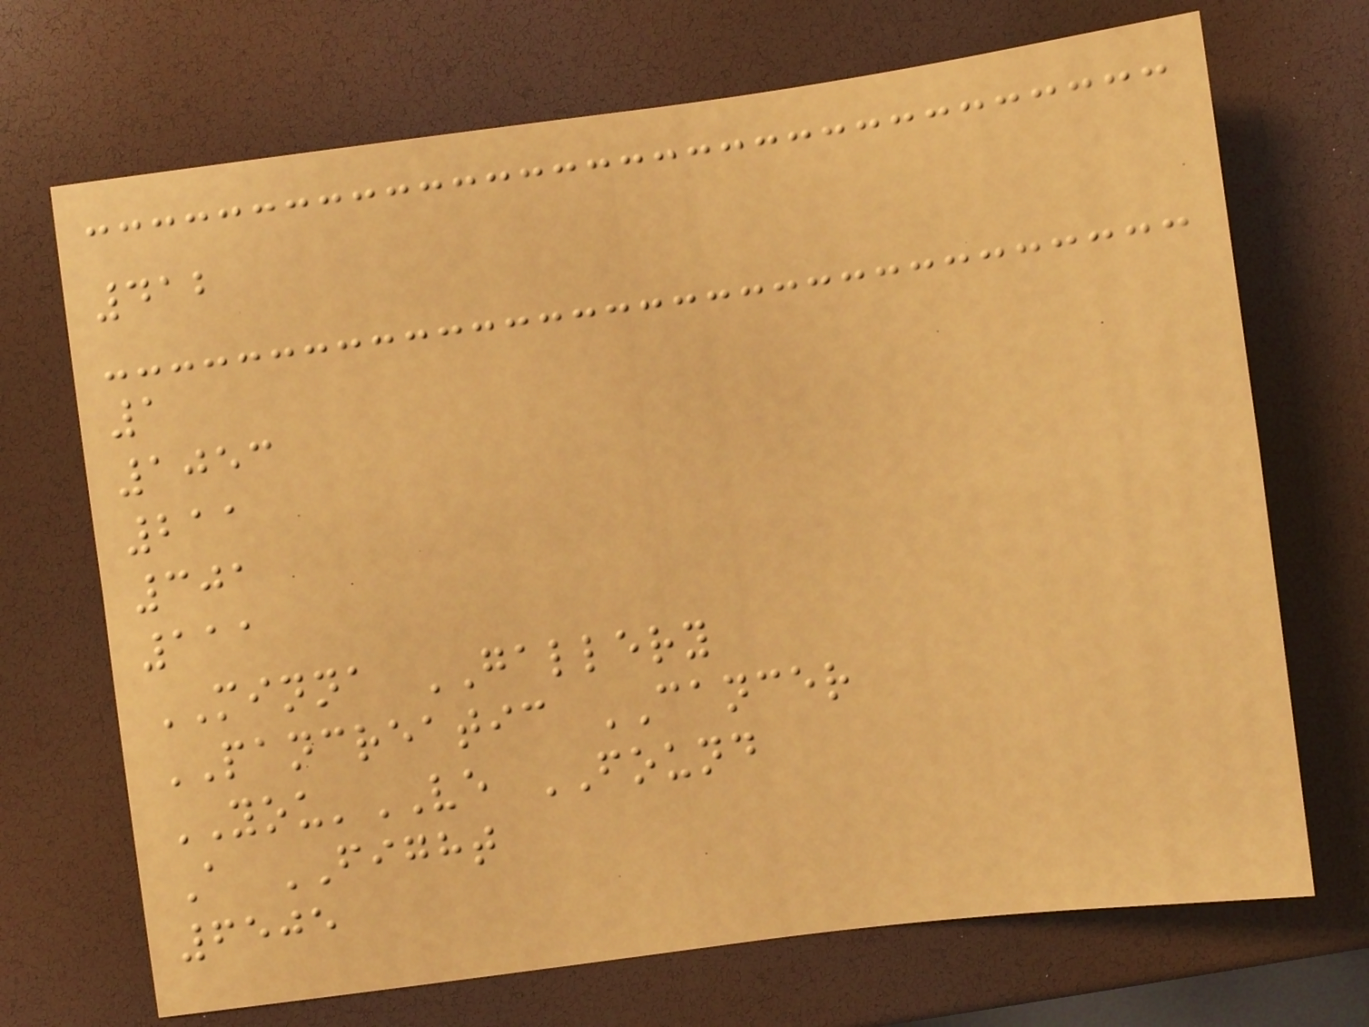412
1
1053
211
301
111
MINNA GALLERY
PANCREATIC CANCER
YOU'VE FOUND
A FIGHT
6505
